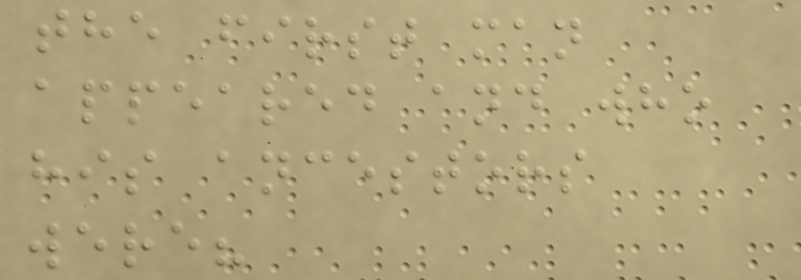the first man
appeared and who
his ancestors
were?
